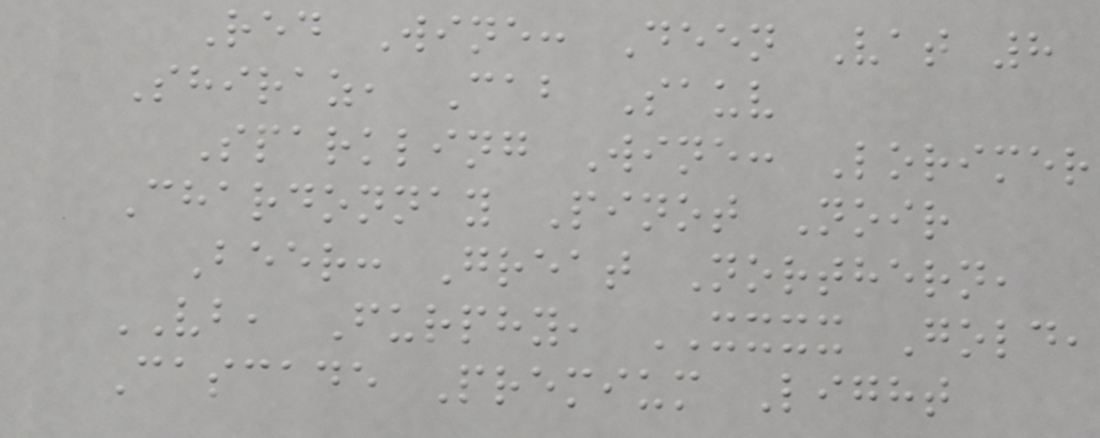Red Wine: Deen Vat 8
Shiraz, Cab Sauv
Sparkling Wine: Lorimer
Chardonnay Pinot Noir
Beer: Great Northern,
VB, Furphy, XXXX Gold,
Cascade Premium Light
